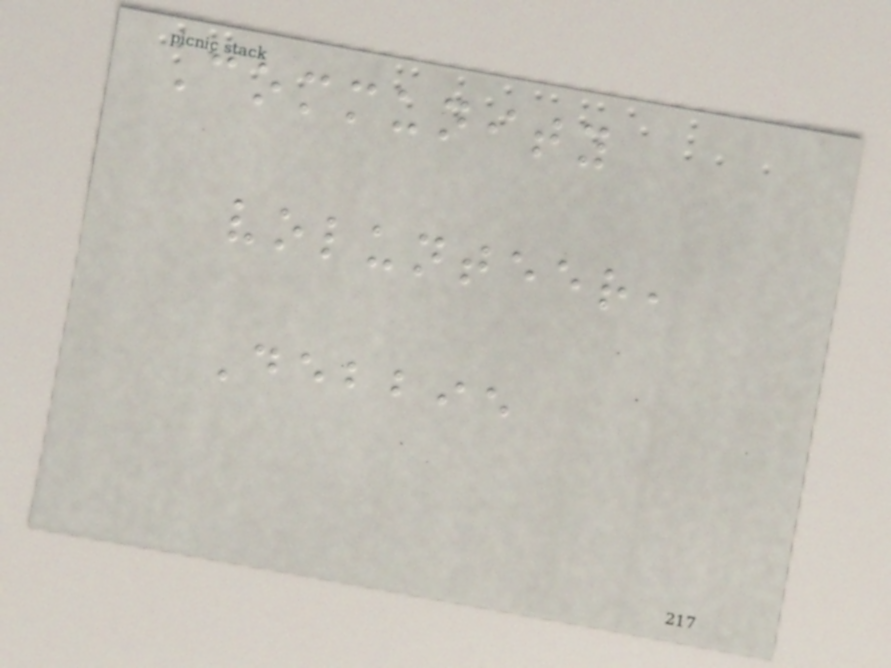Community
volunteer,
Debbie
